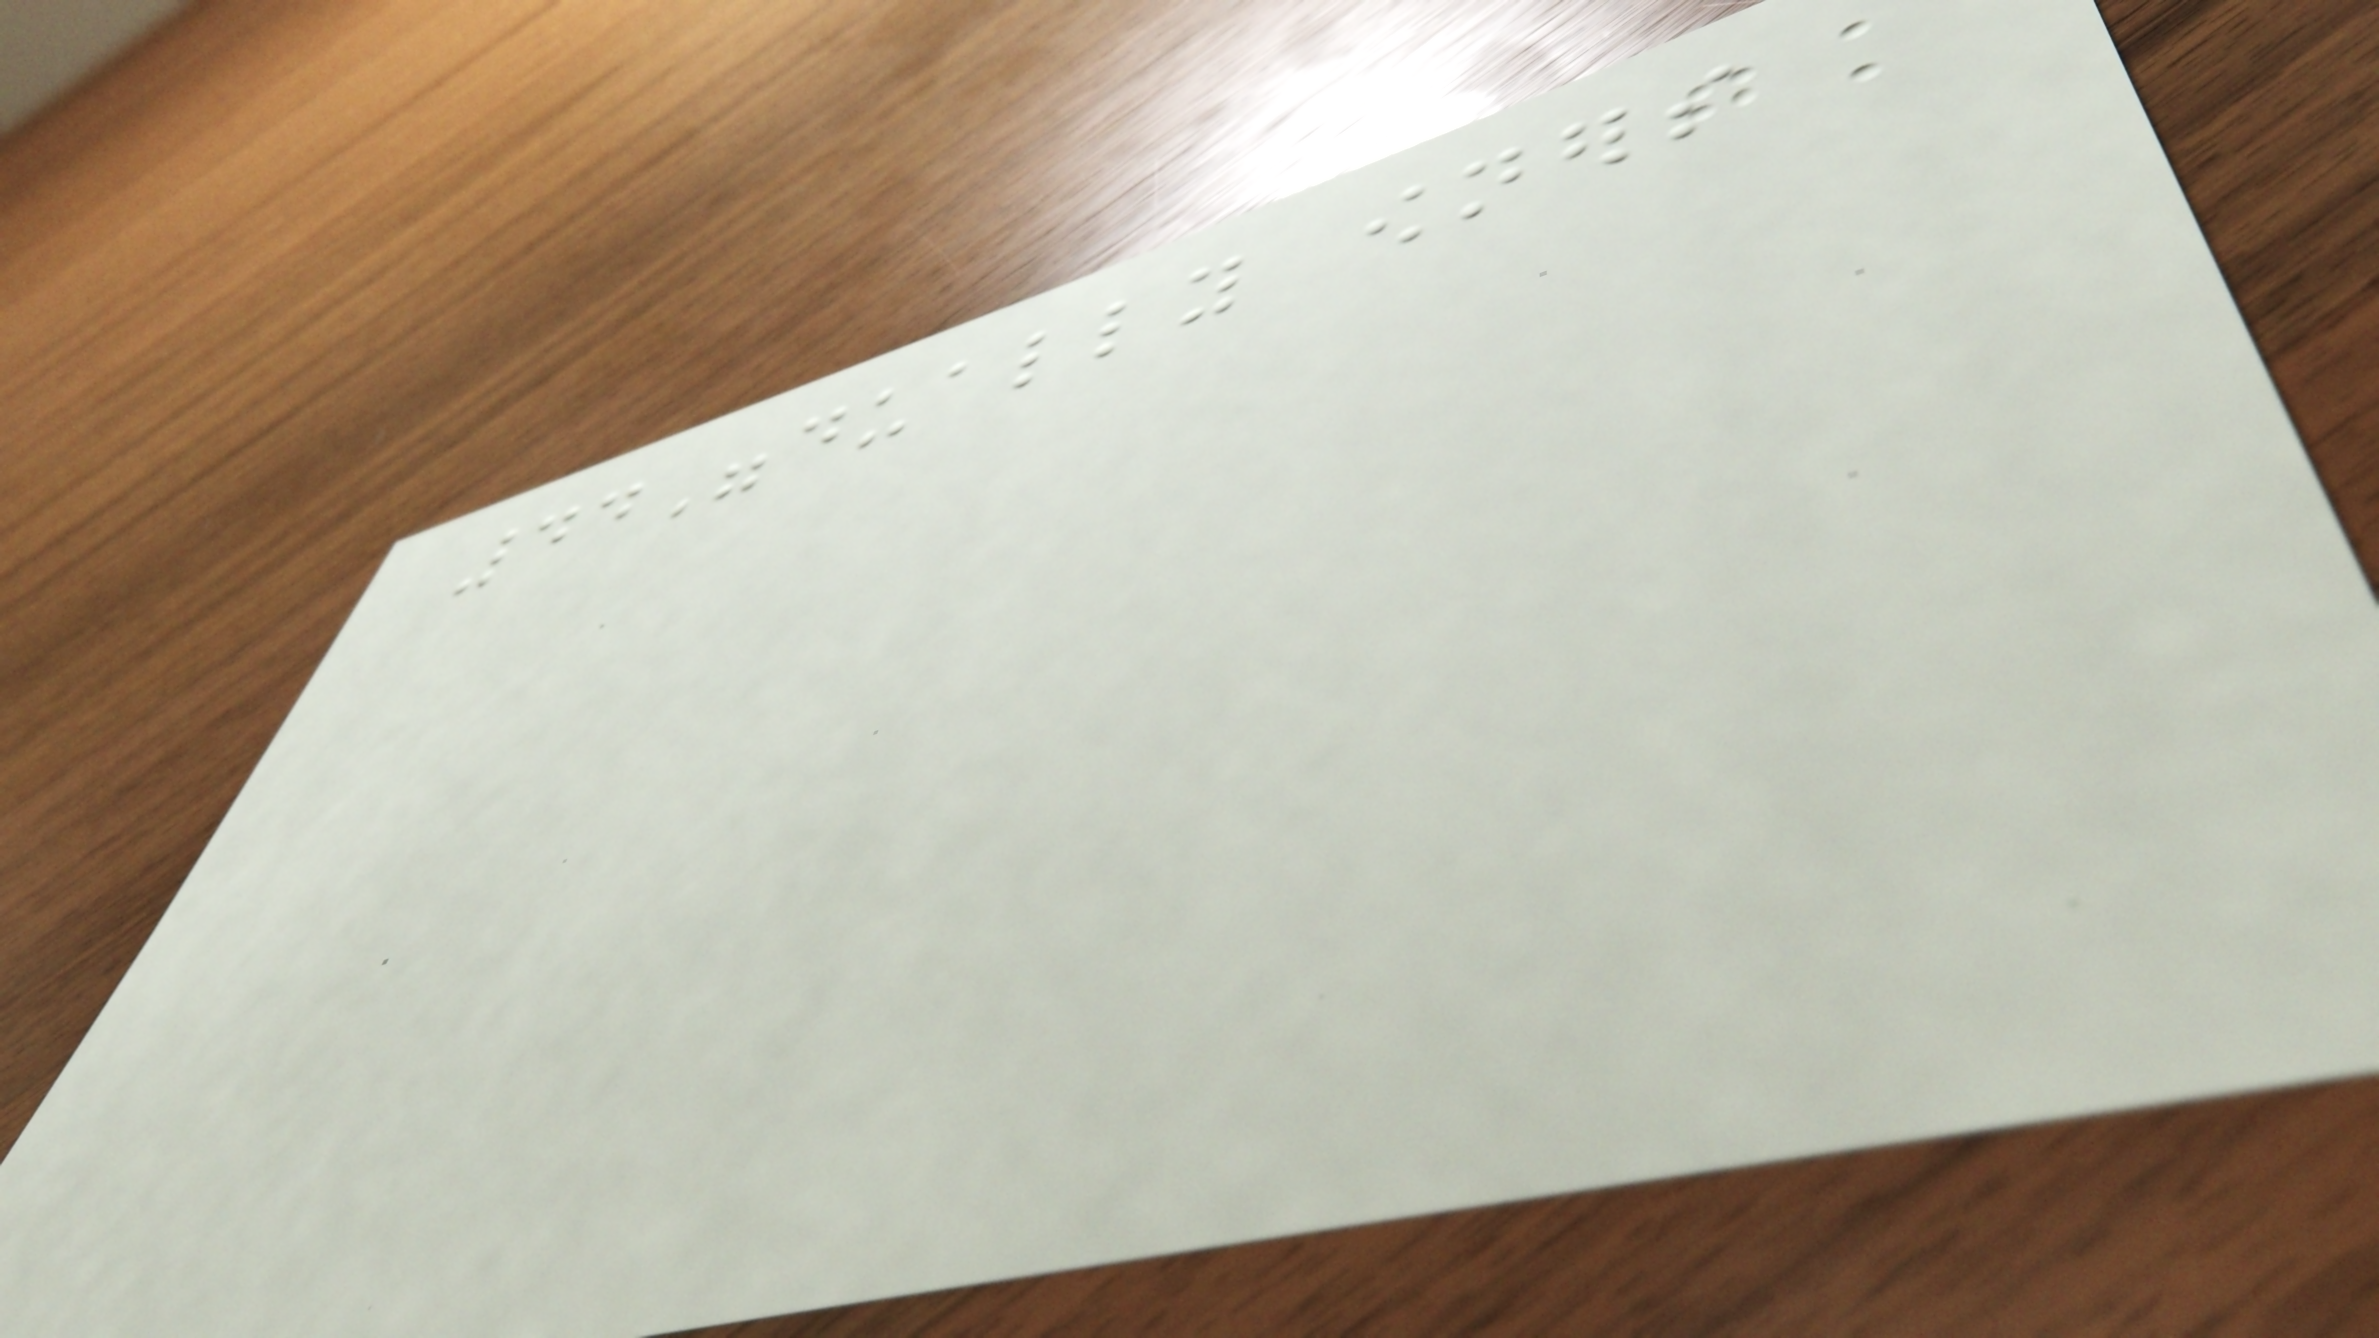44"dually owners
